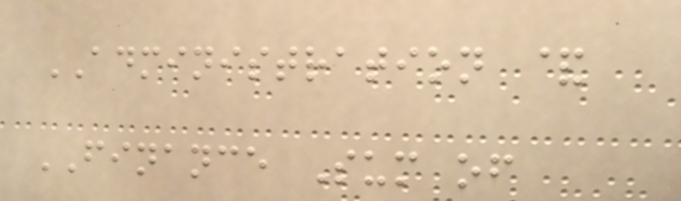ADMINISTRATION &
FINANCE Sum of
